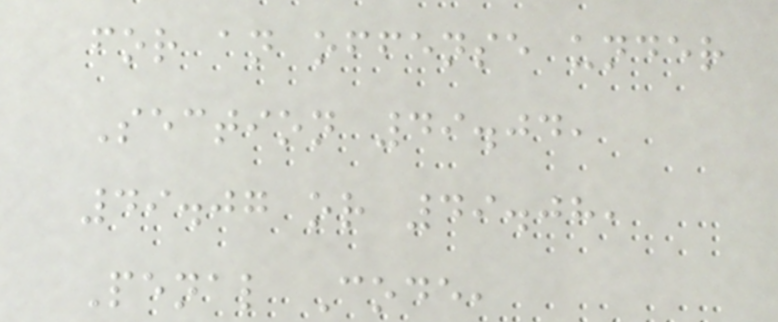for an offense under
Section 49.04,
49.07 or 49.08,
Penal Code,
